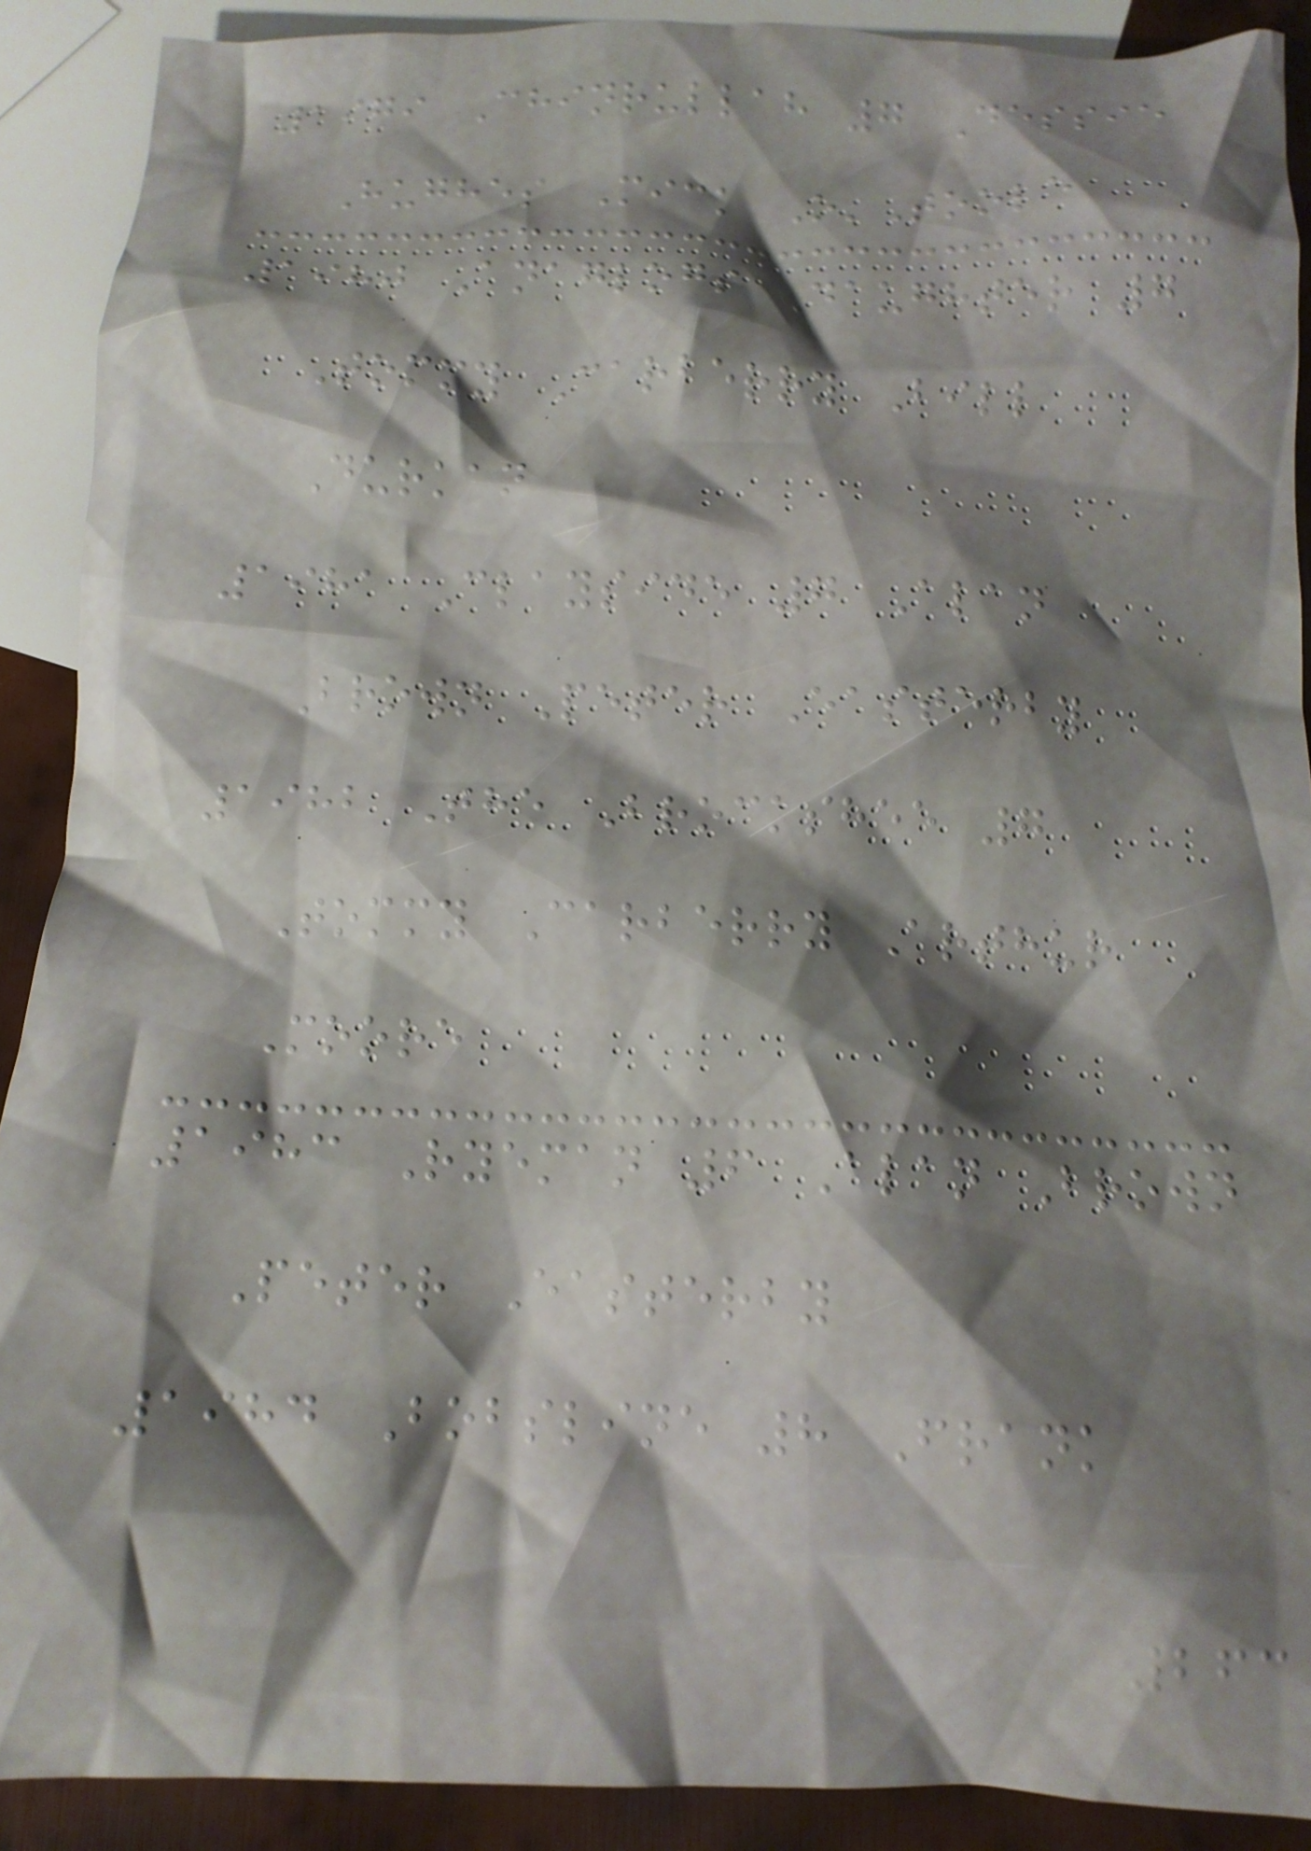1979 Chinrullah 7 Dessie
Hughes Mick O'Toole
1980 Anaglogs Daughter 7
Tommy Carberry Bill
Durkan
1981 Clayside 7 Alan
Brown Peter Easterby
1982 The Brockshee 7
Tommy Carberry Arthur
Moore
1983 Ryeman 6 Alan Brown
Peter Easterby
1984 Bobsline 8 Frank
263
